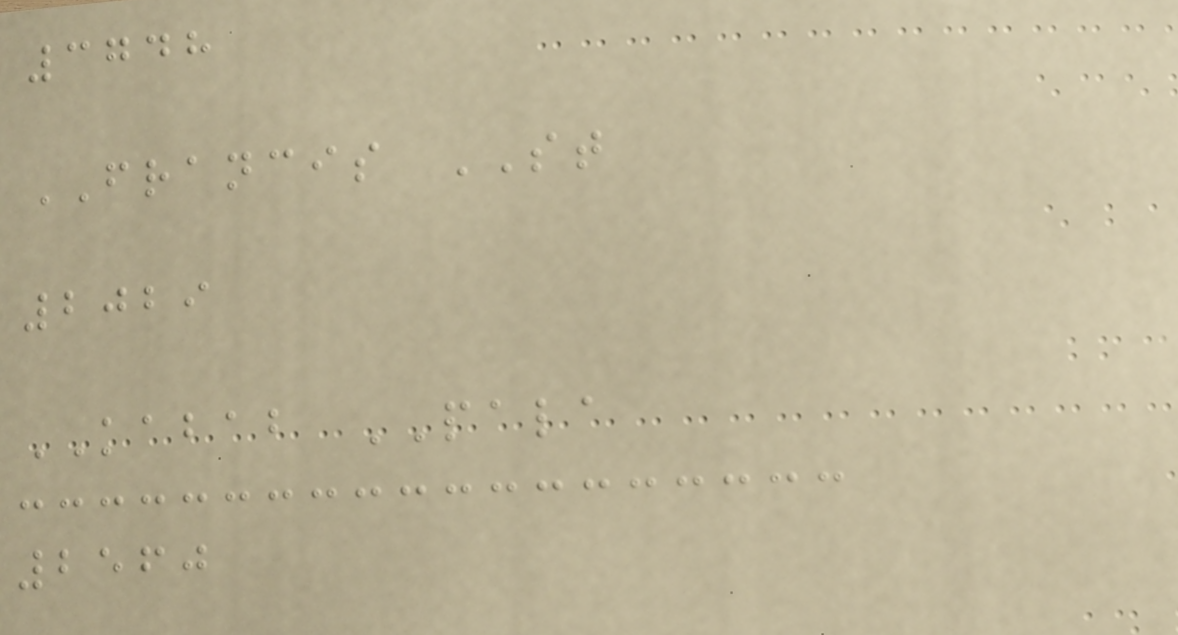3748
FRANCIS ST
2029
KABAB PALA
2560
